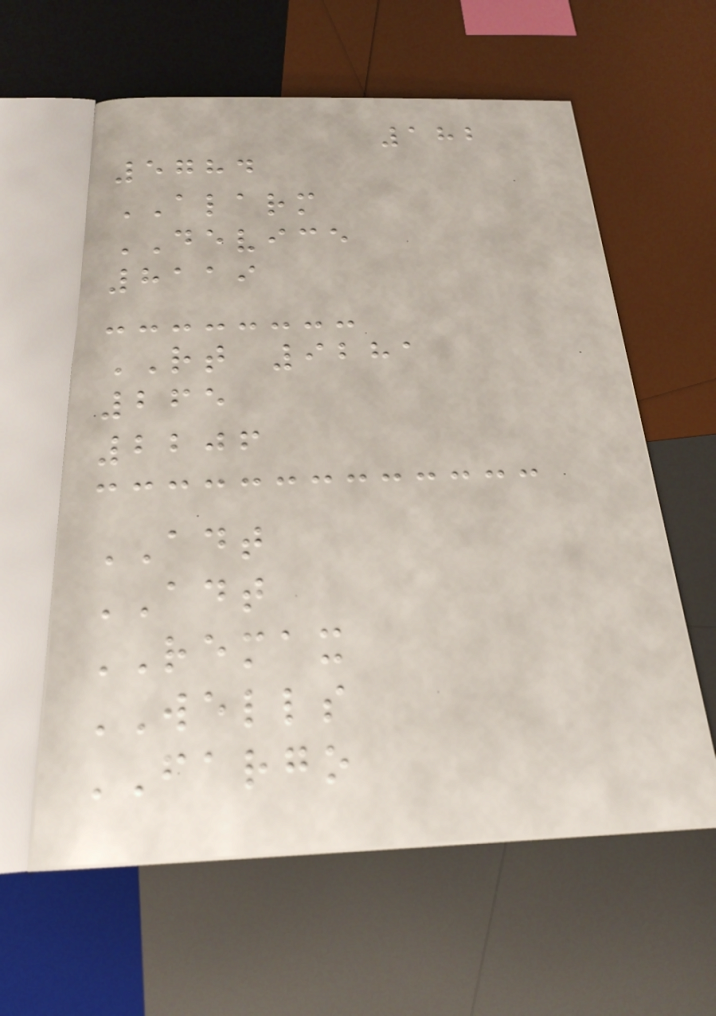182
5784
ALARM
DEVICE
8119
RT 9281
265
2206
ADT
ADT
REMAX
WELLS
FARGO
